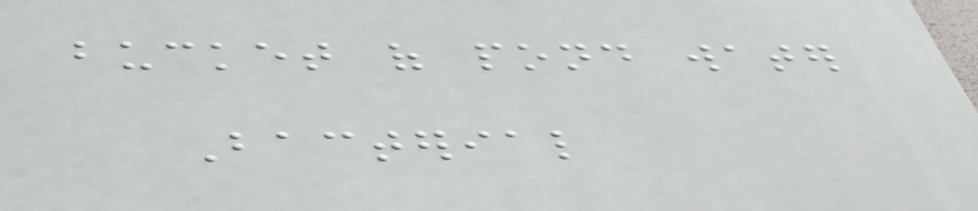bucket of pond water
Bacterial
